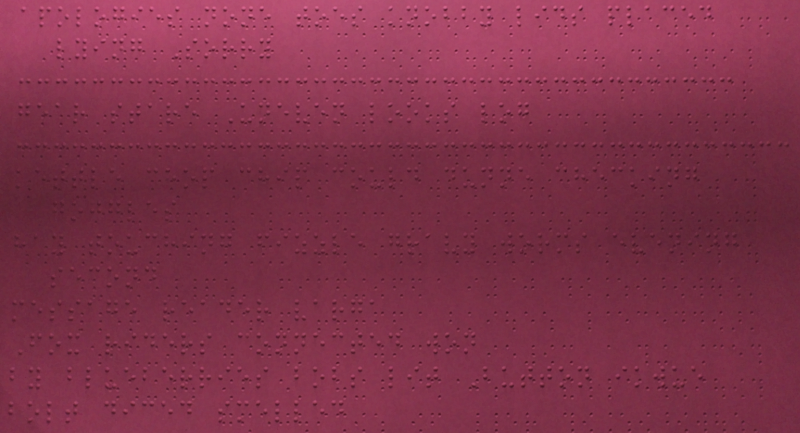apologies none toes knobby lids placed
lying Sorry
gear stare Uneven looks log
kettle chop chip could dunne checking
goggles
hay touching fizzle gravy worms evening
second
message reader varga
Fox riders connected won
by blueberries bobs lit Button ikwue
bolt diced smelled
